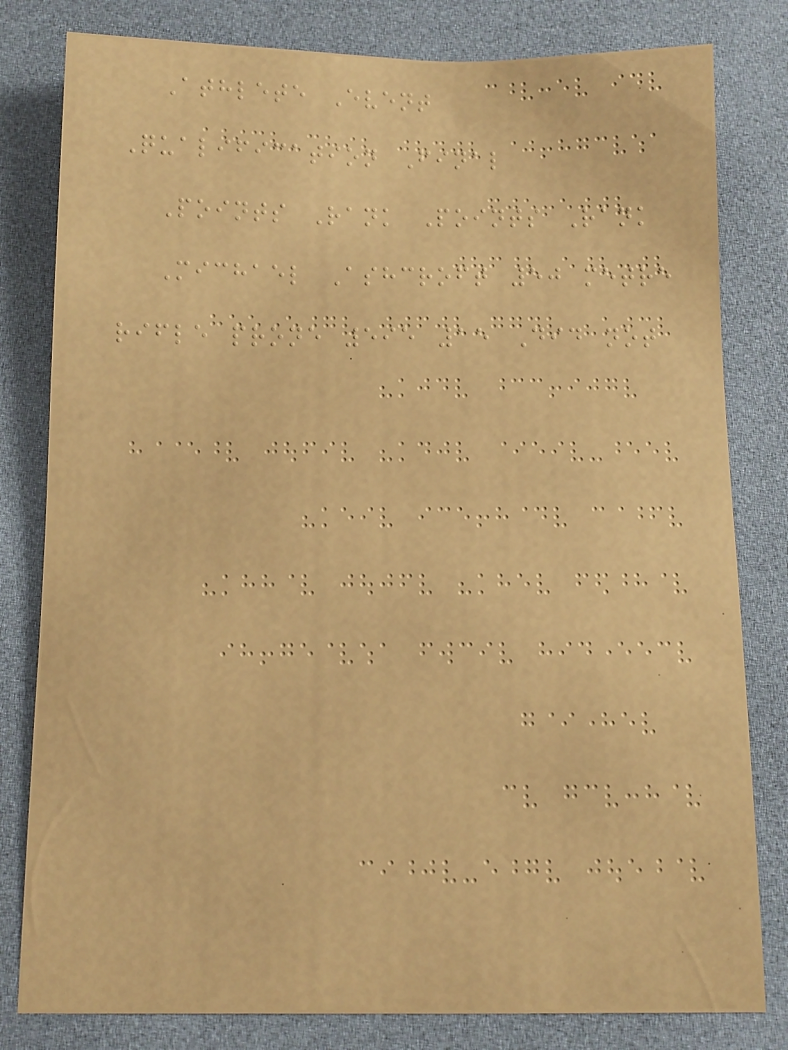Athlete Event
Qualification Final
Points Rank Points Rank
Michael Ashcroft 50 metre
rifle prone 595 15 Did not
